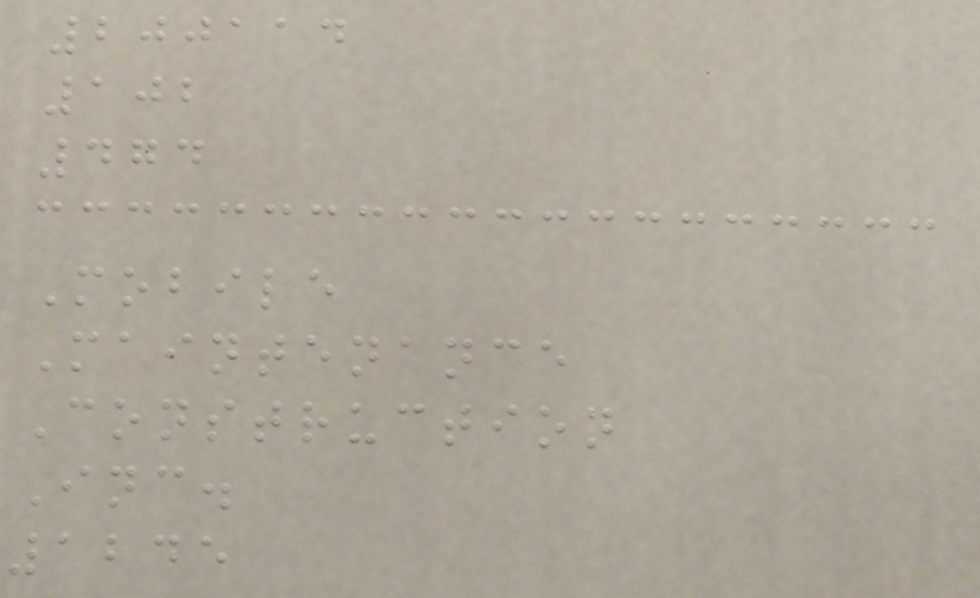200114
102
474
Mobile
Maintenance
Construction
Inc.
1245
